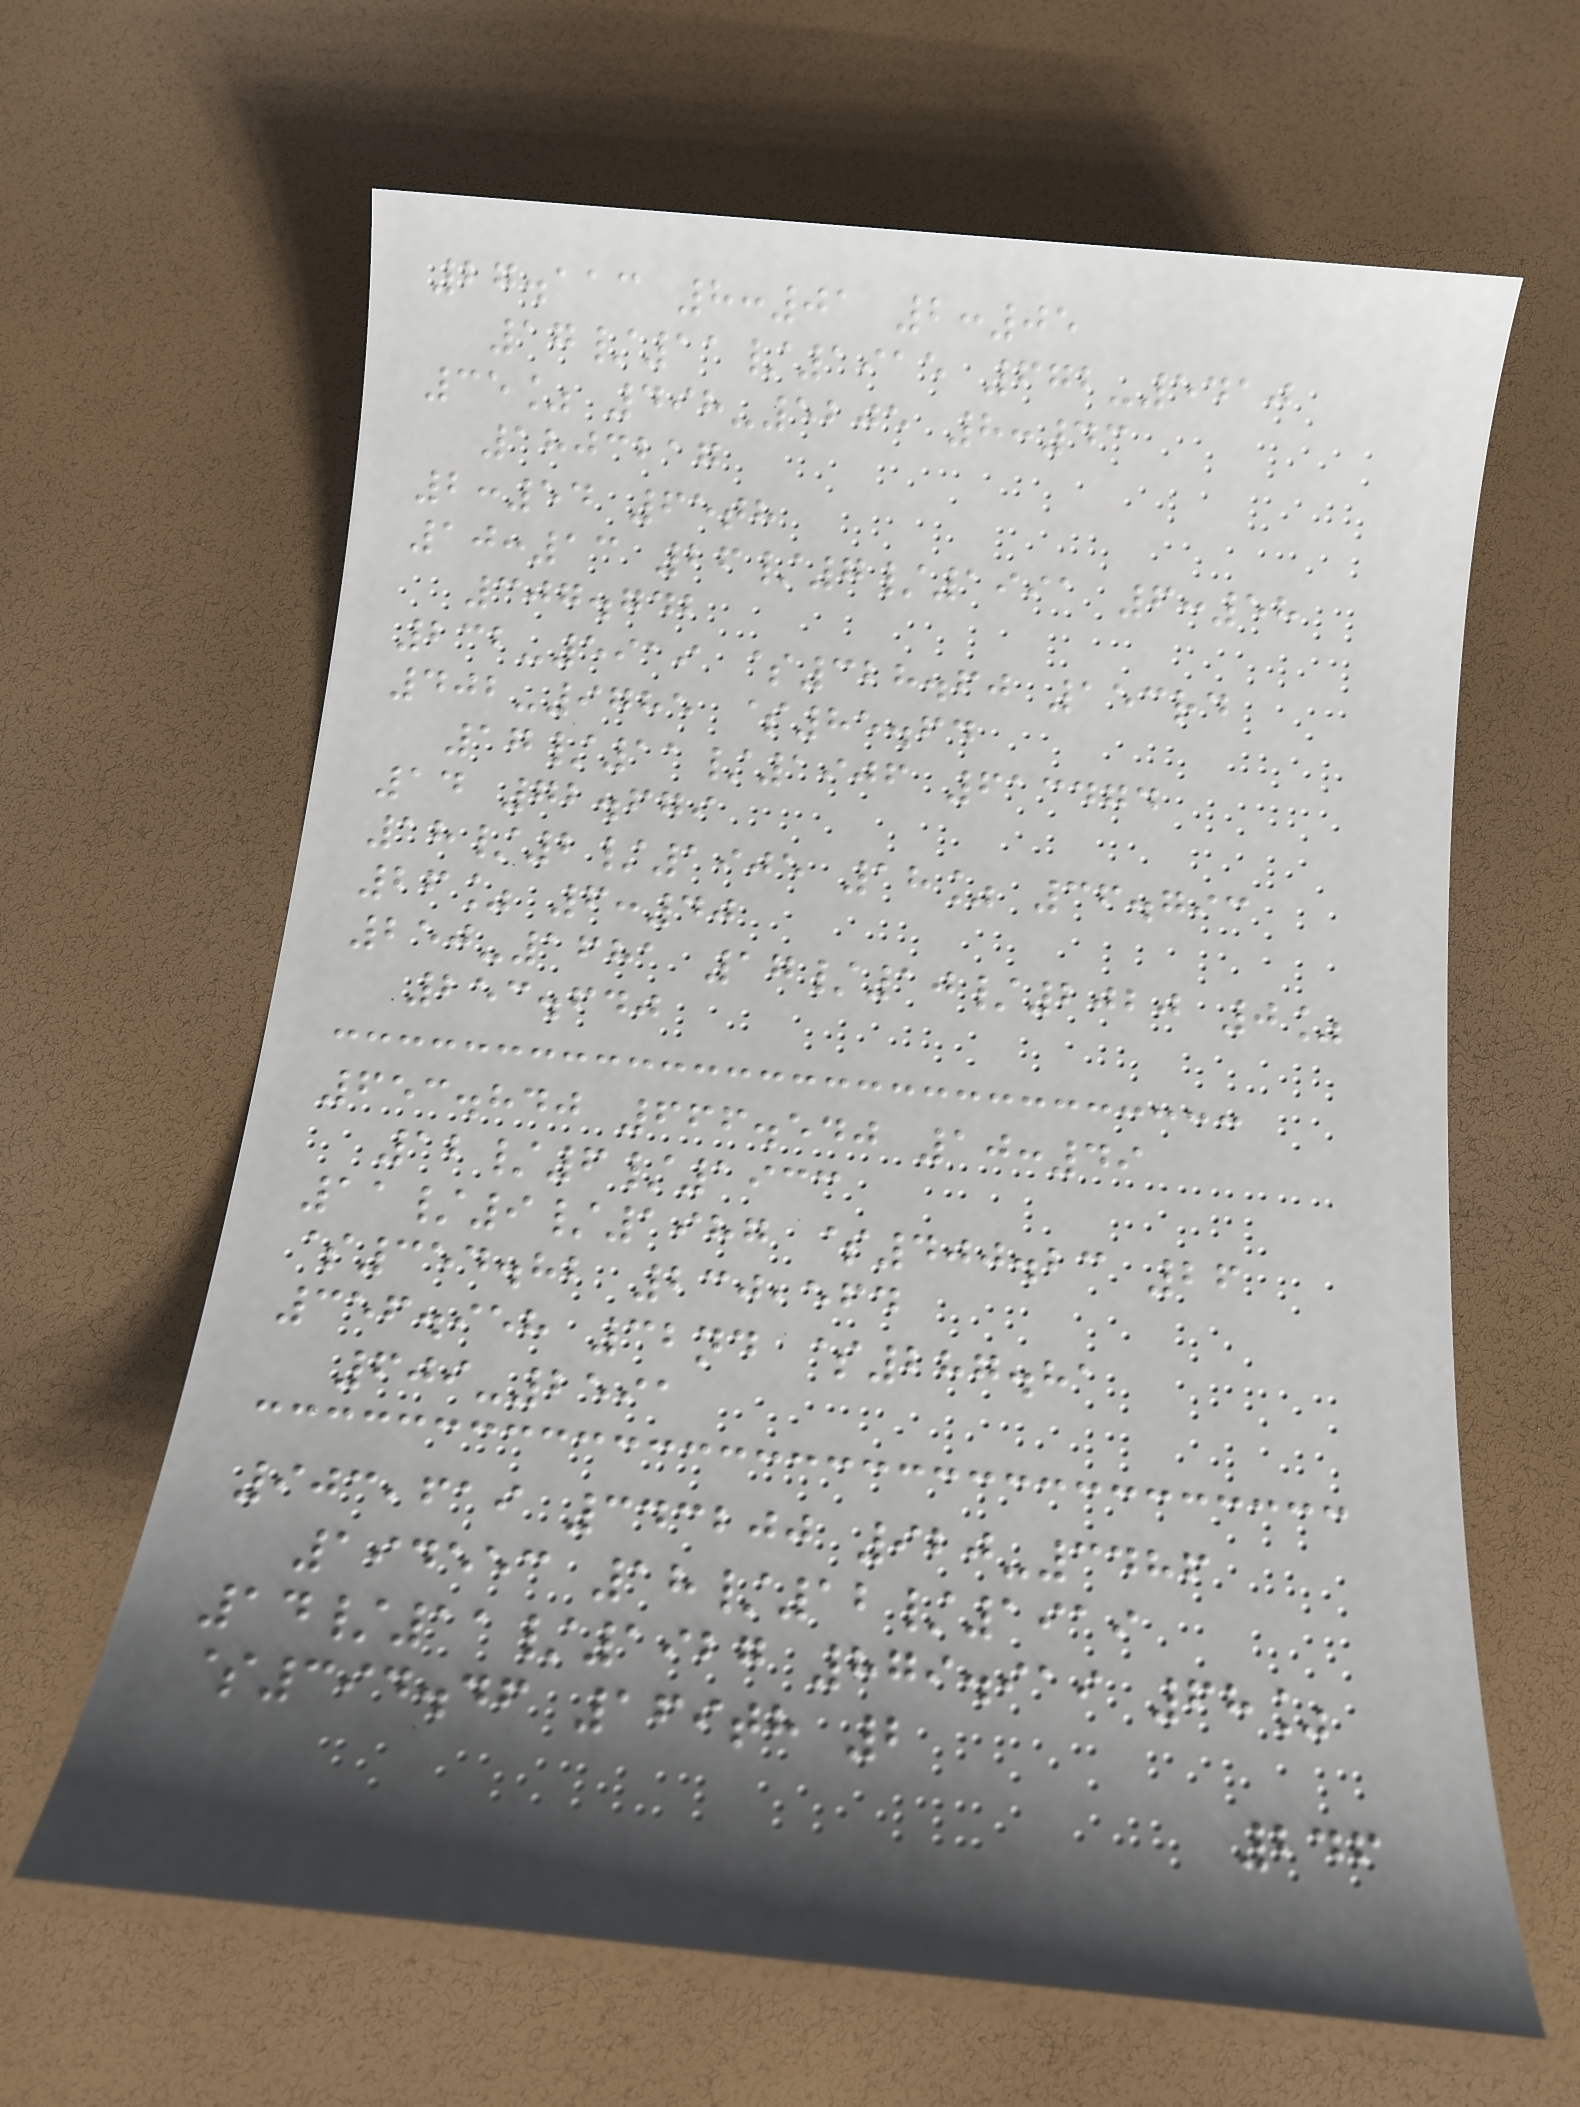27.113 8:01 2:05
17/11/1915 672-5410
35% 498-5205 8:43
1803217
2:54 65th
10:13 26/7/1991 6:58
307.742
232-5919 $328.60 153rd
402-9785 $85.64
17/11/1906 613474
14 72.679
18/2/1905 18% 36.793
26% 6:40
250-1681 17/10/2020 0%
253.640
653.840 666.540 10:49
12/6/1933
11/9/1987 $400.23 26
$354.82 230,564
356.958 32nd $287.81
609-2591
903,619 343200 920-3486
194553 18/12/1919
14/11/1927 879.919 68%
$394.46 169th 2
246
